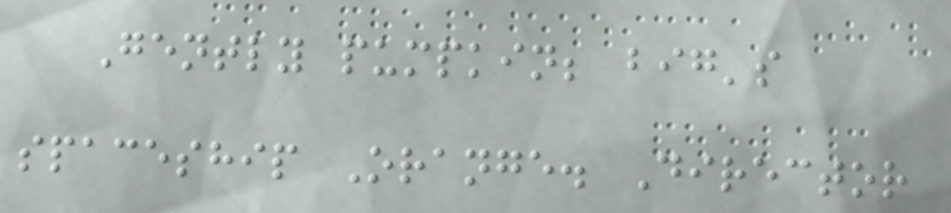Gently pumpkin; big's
spaceship Orange. Director
